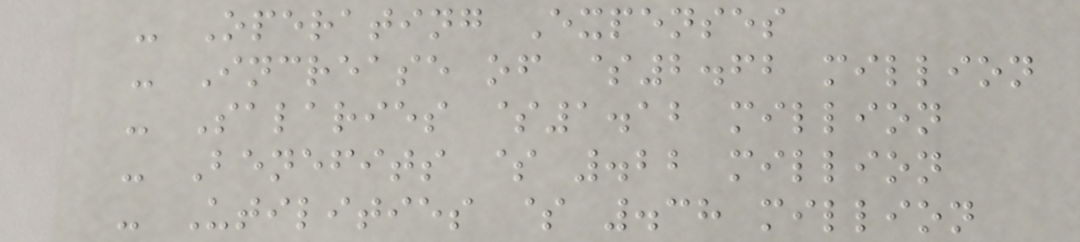- Operating Expenses
- Increase of $2.62 million
- Salaries $1.12 million
- Benefits $ .22 million
- Utilities $ .38 million
